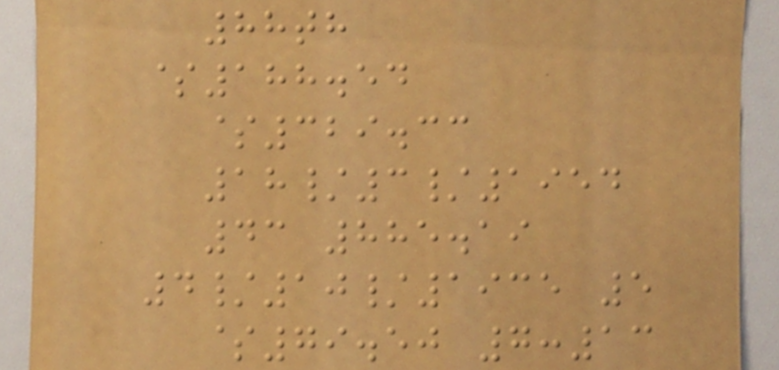88th
$188.54
$329.33
18/3/1954
43 885.19
4/10/1935 5
$79.50 7:13
